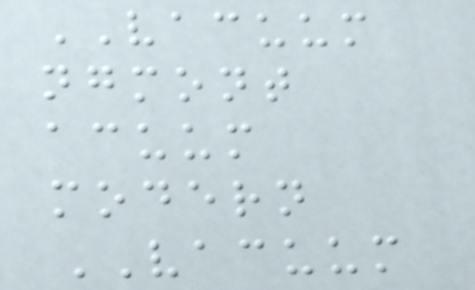VACUUM
ngmont
acuum
modern
VACUUM
